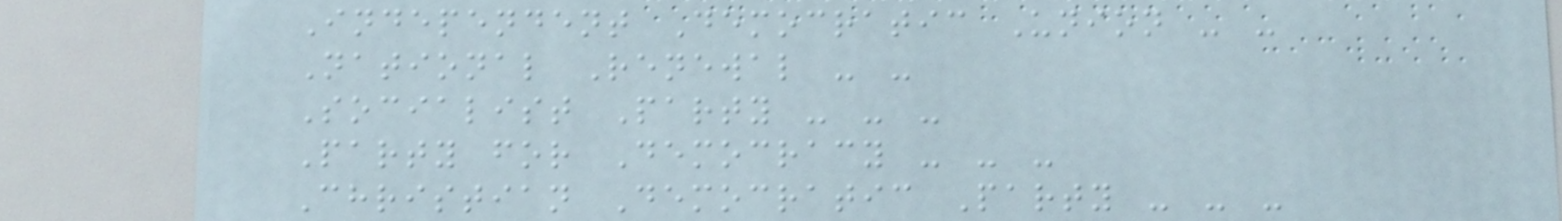Independent Democratic Union - -
National Renewal - -
Socialist Party - - -
Party for Democracy - - -
Christian Democratic Party - - -
